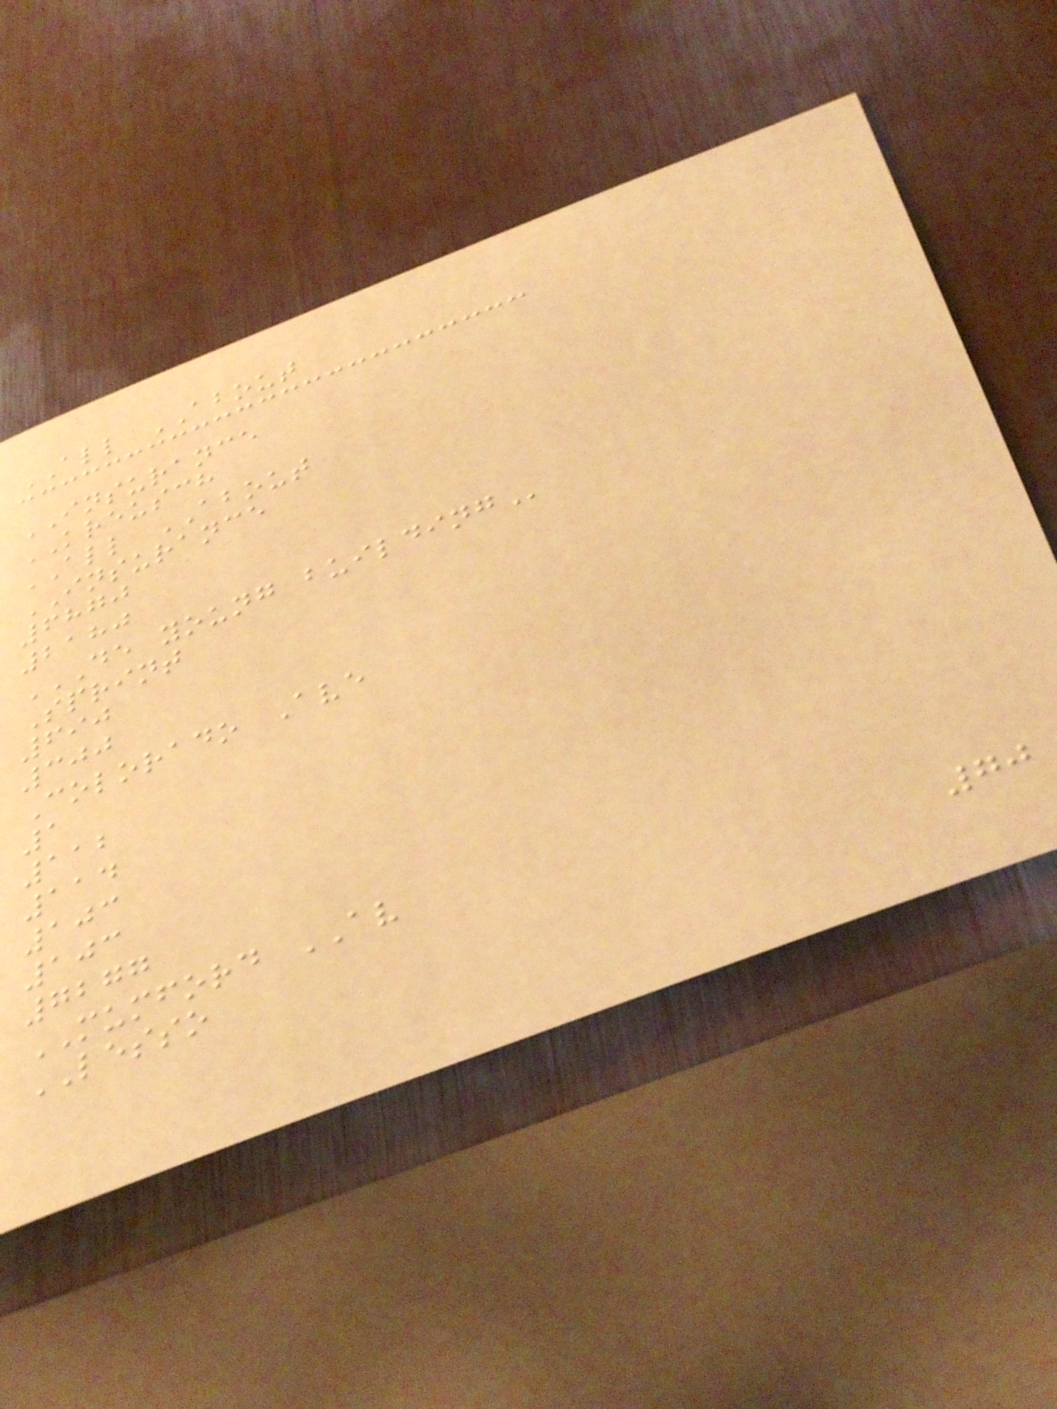ALL ABOUT
INSURANCE
KREUSCH
ALL ABOUT
INSURANCE
6870
2180
DE YOUNG BUILDING
Sprint
690
300
Colorado Ave
1
112
114
103
103
7277
MUMFORD AV
LESSO
70
